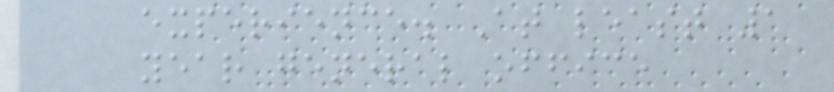experience. At least 1
year general office
